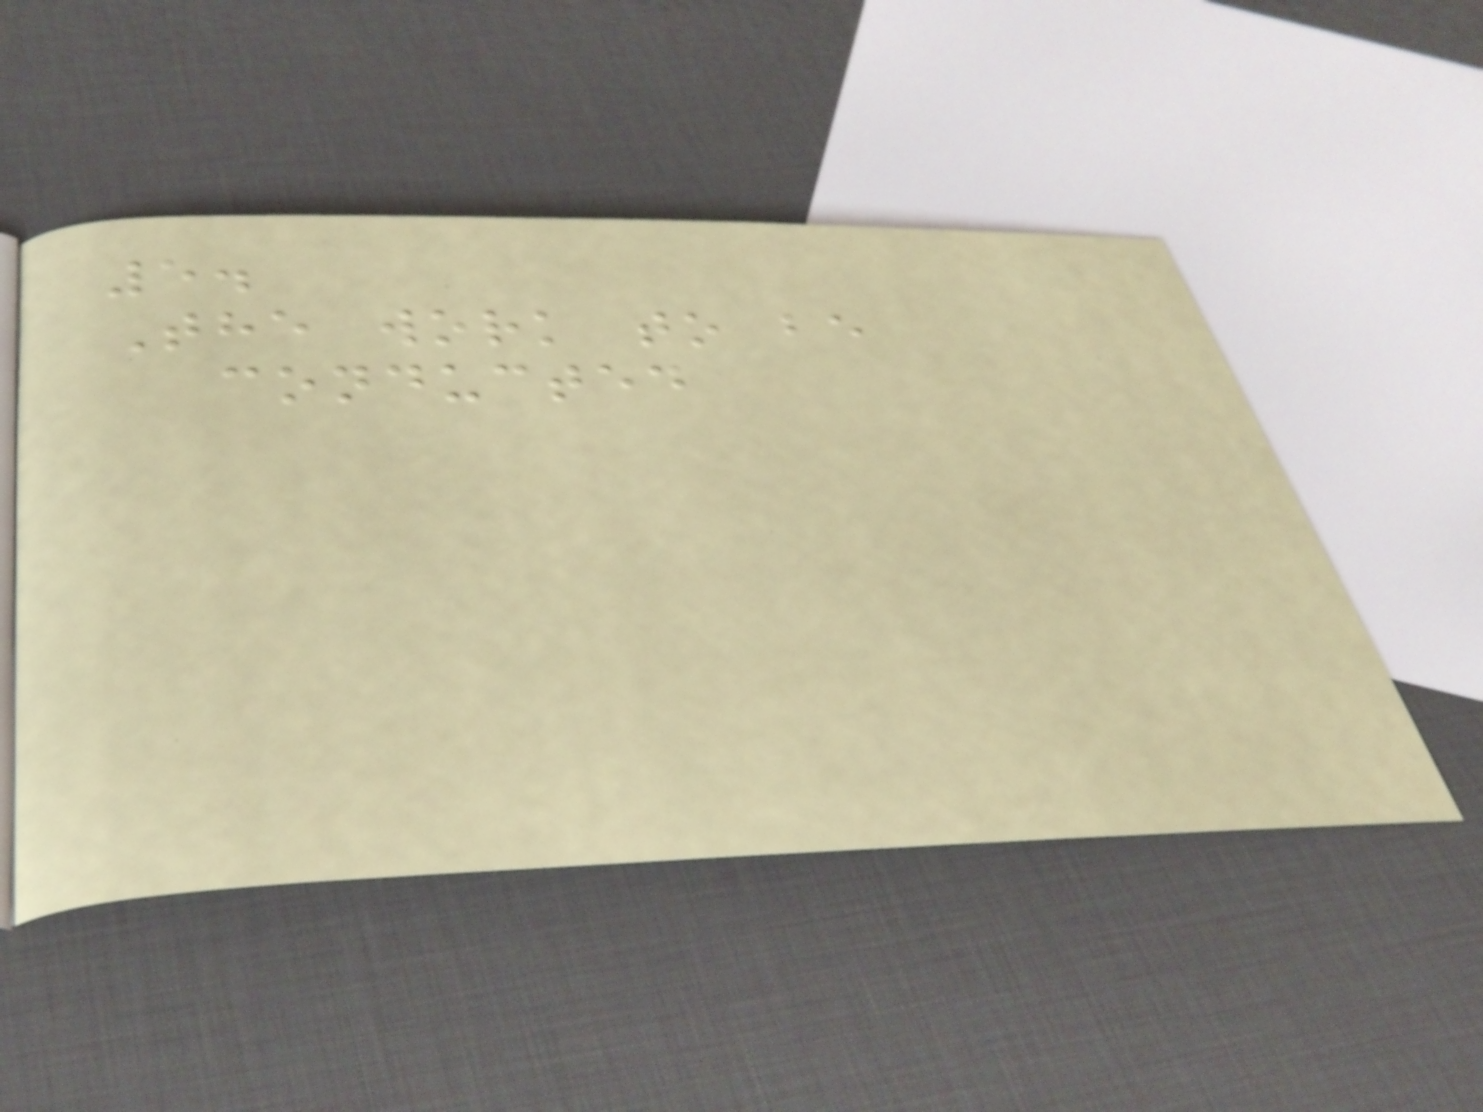5.
The work to be
conducted
